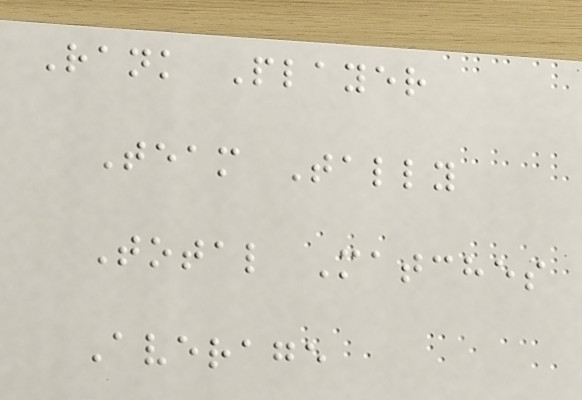Rank Player
Team Tally
Total Matches
Average
